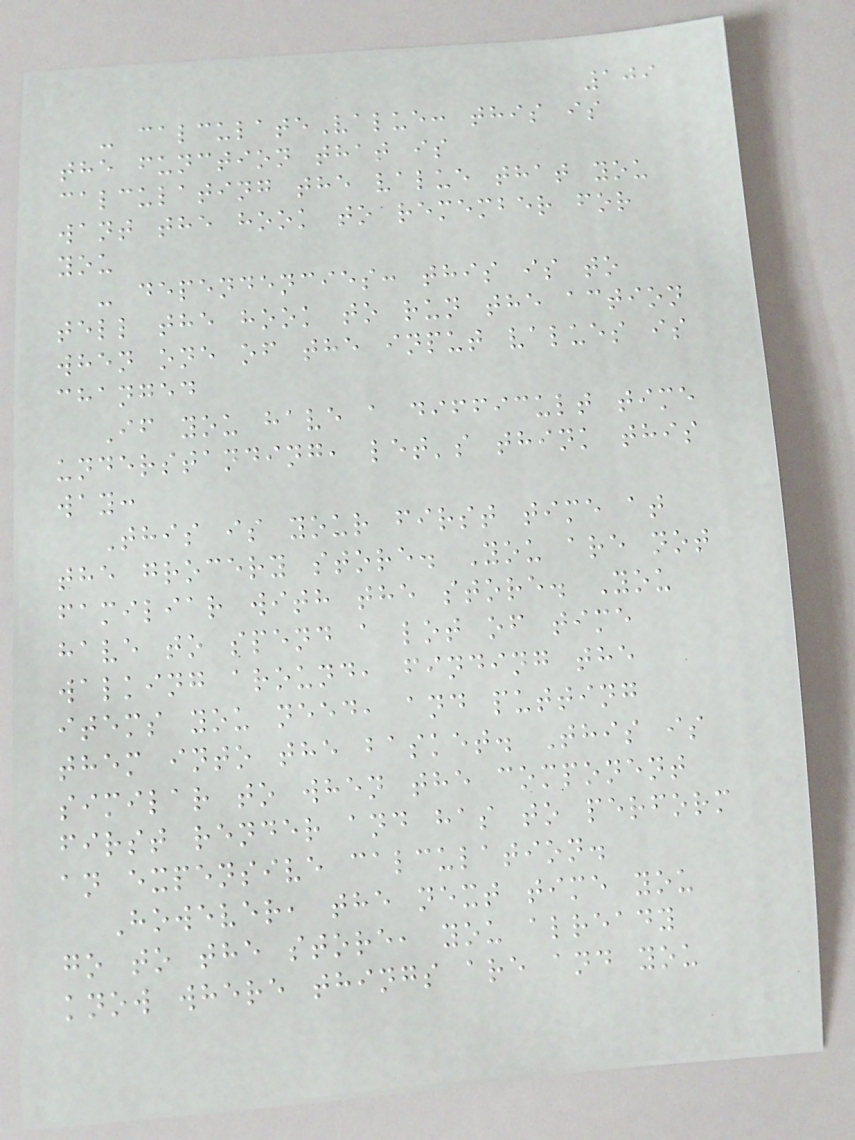109
- calculateValue: this is
the function that is
calculating the value that you
want the hook to remember for
you
- dependencies: this is to
tell the hook to run the action
when one of the input values is
changed
If you have a difficult time
understanding, let's think this
way:
This is your first time at
the grocery store. You are not
familiar with the store. You
have to spend a lot of time
walking around, finding the
items you need, and putting
them into the basket. This is
similar to when the component
first render and has to perform
an expensive calculation.
However, the next time you
go to the store, you already
know where things are and you
